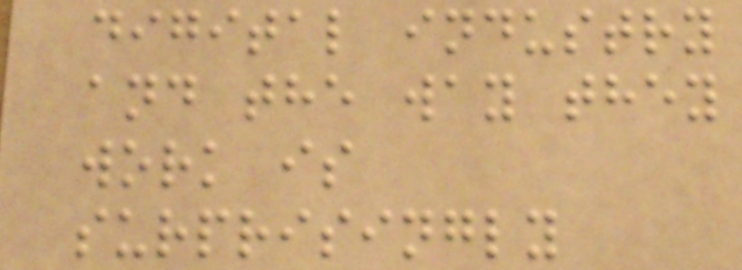digital industry
and the way they
work is
surprisingly
